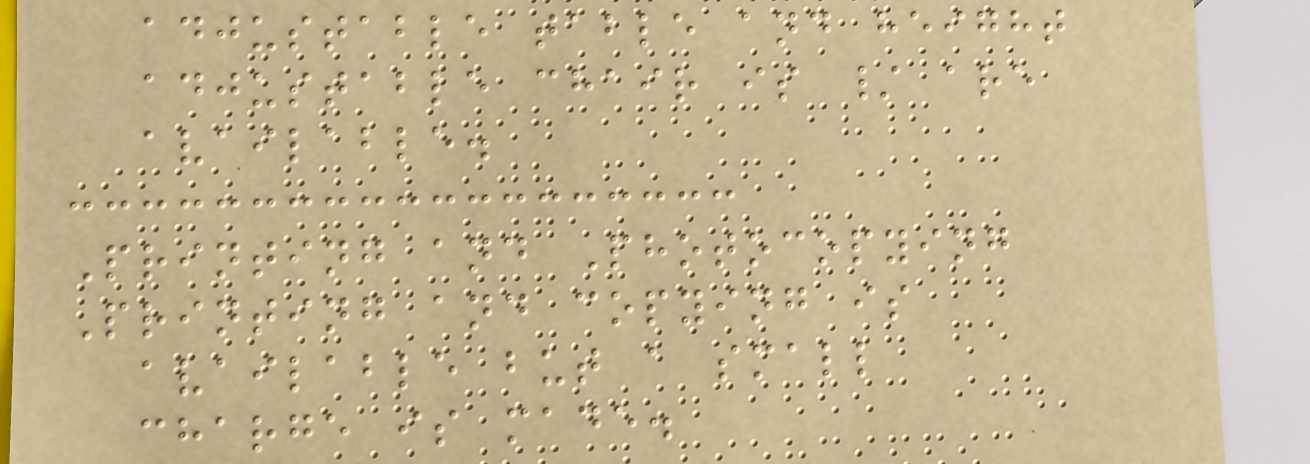adjustable table and height
adjustable chair is / are
available.
Printing and Photocopying
Printing and copying is
available but a small
charge is made.
